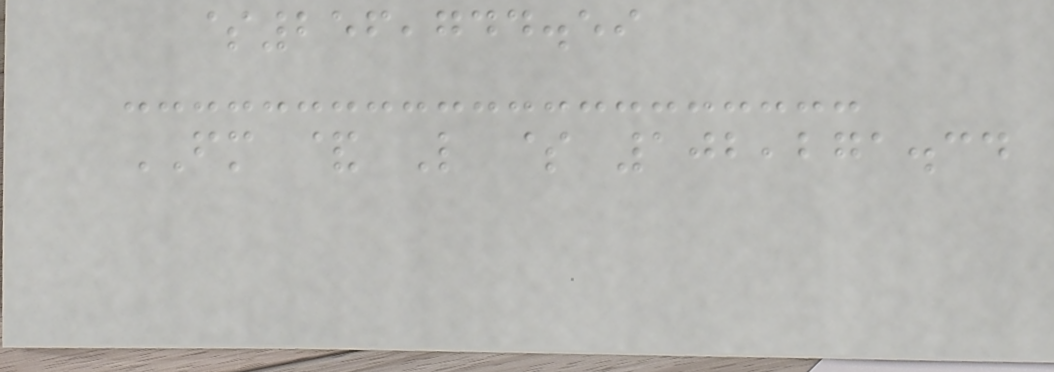$256,744.59
FM & L $ 102,271.34
